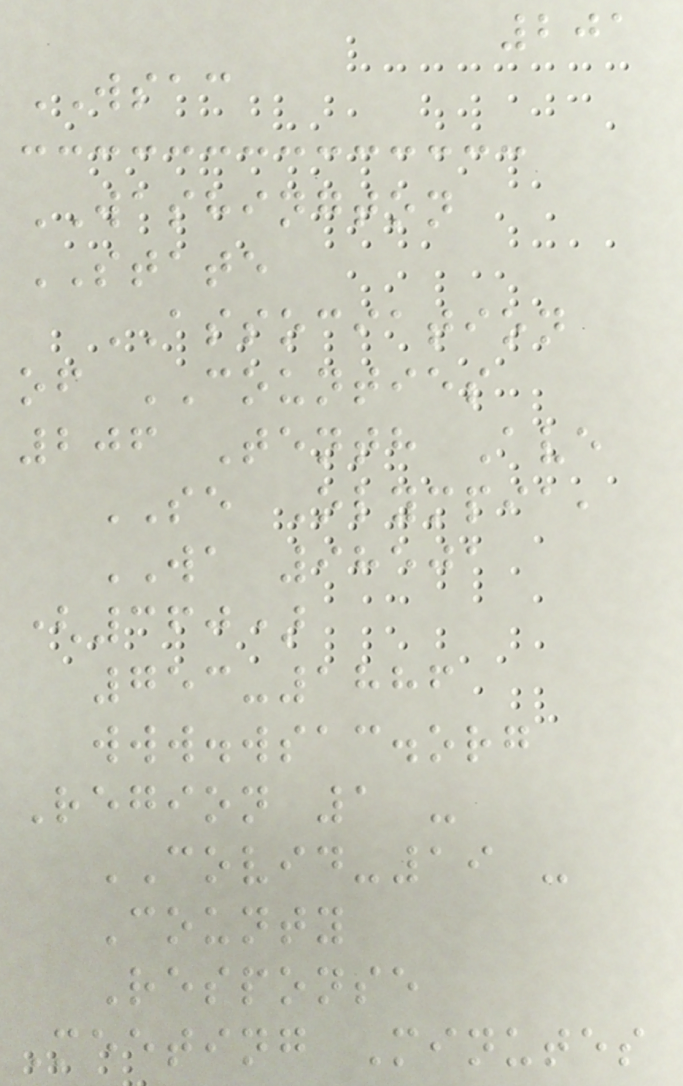201
WSAC
WASHINGTON
STATE
ASSOCIATION
of COUNTIES
206 Tenth Ave
SE Olympia,
WA 98501
(360)
753-1886
www.wsac.org
Region 1 -
COVID-19 -
County
Response
Meeting Minutes
